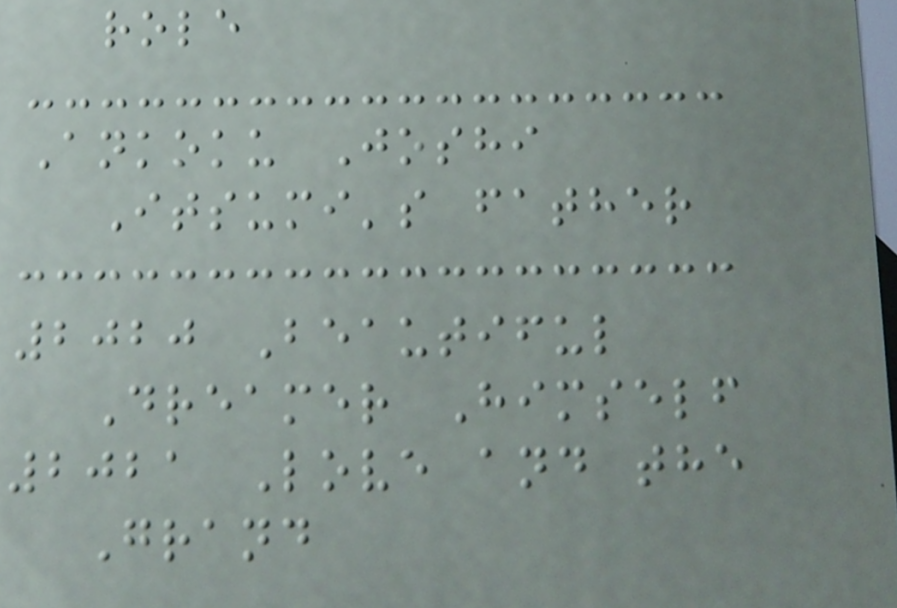role
Ankoku Joshi
Itsumi's father
2020 Beautiful
Dreamer Himself
2021 Love and the
Grand
